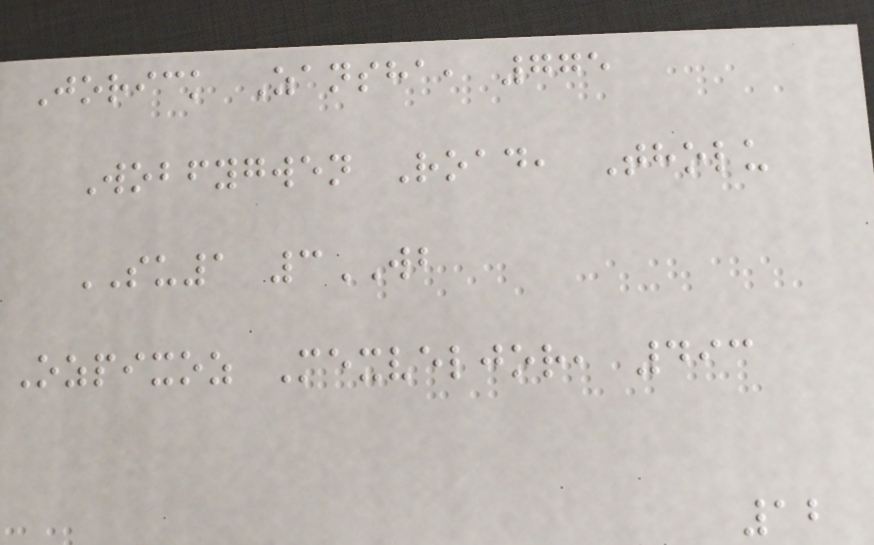Jorick Zansha, 775
Wobfygwen Road, Tholu
SU1 3WB
Ozpixoz Mexveljor, 493
12
